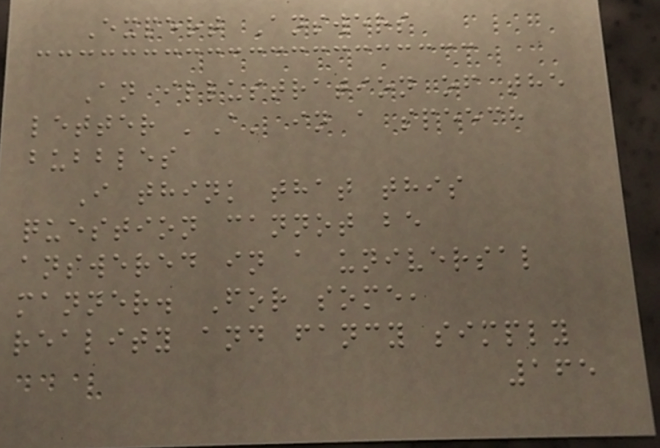Expert Answers
An illustration of the
letter 'A' in a speech
bubbles
I think that this
question cannot be
answered in a universal
manner. For some,
reality and fancy simply
165
